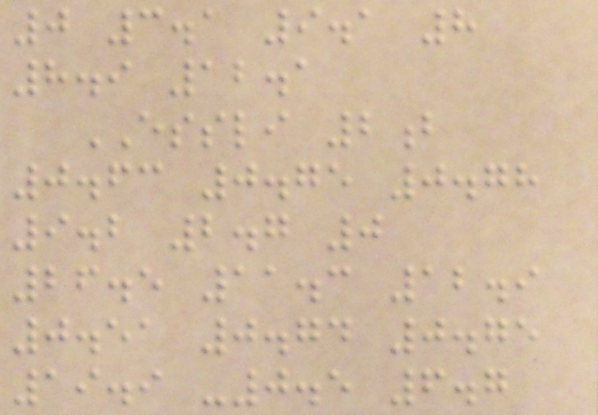0 3.1 9.1 8
8.9 12.1
ESSLI 2b
0.63 0.75 0.78
9.2 2.7 0
26.5 11.3 12.9
0.51 0.74 0.75
19.9 -0.5 6.7
